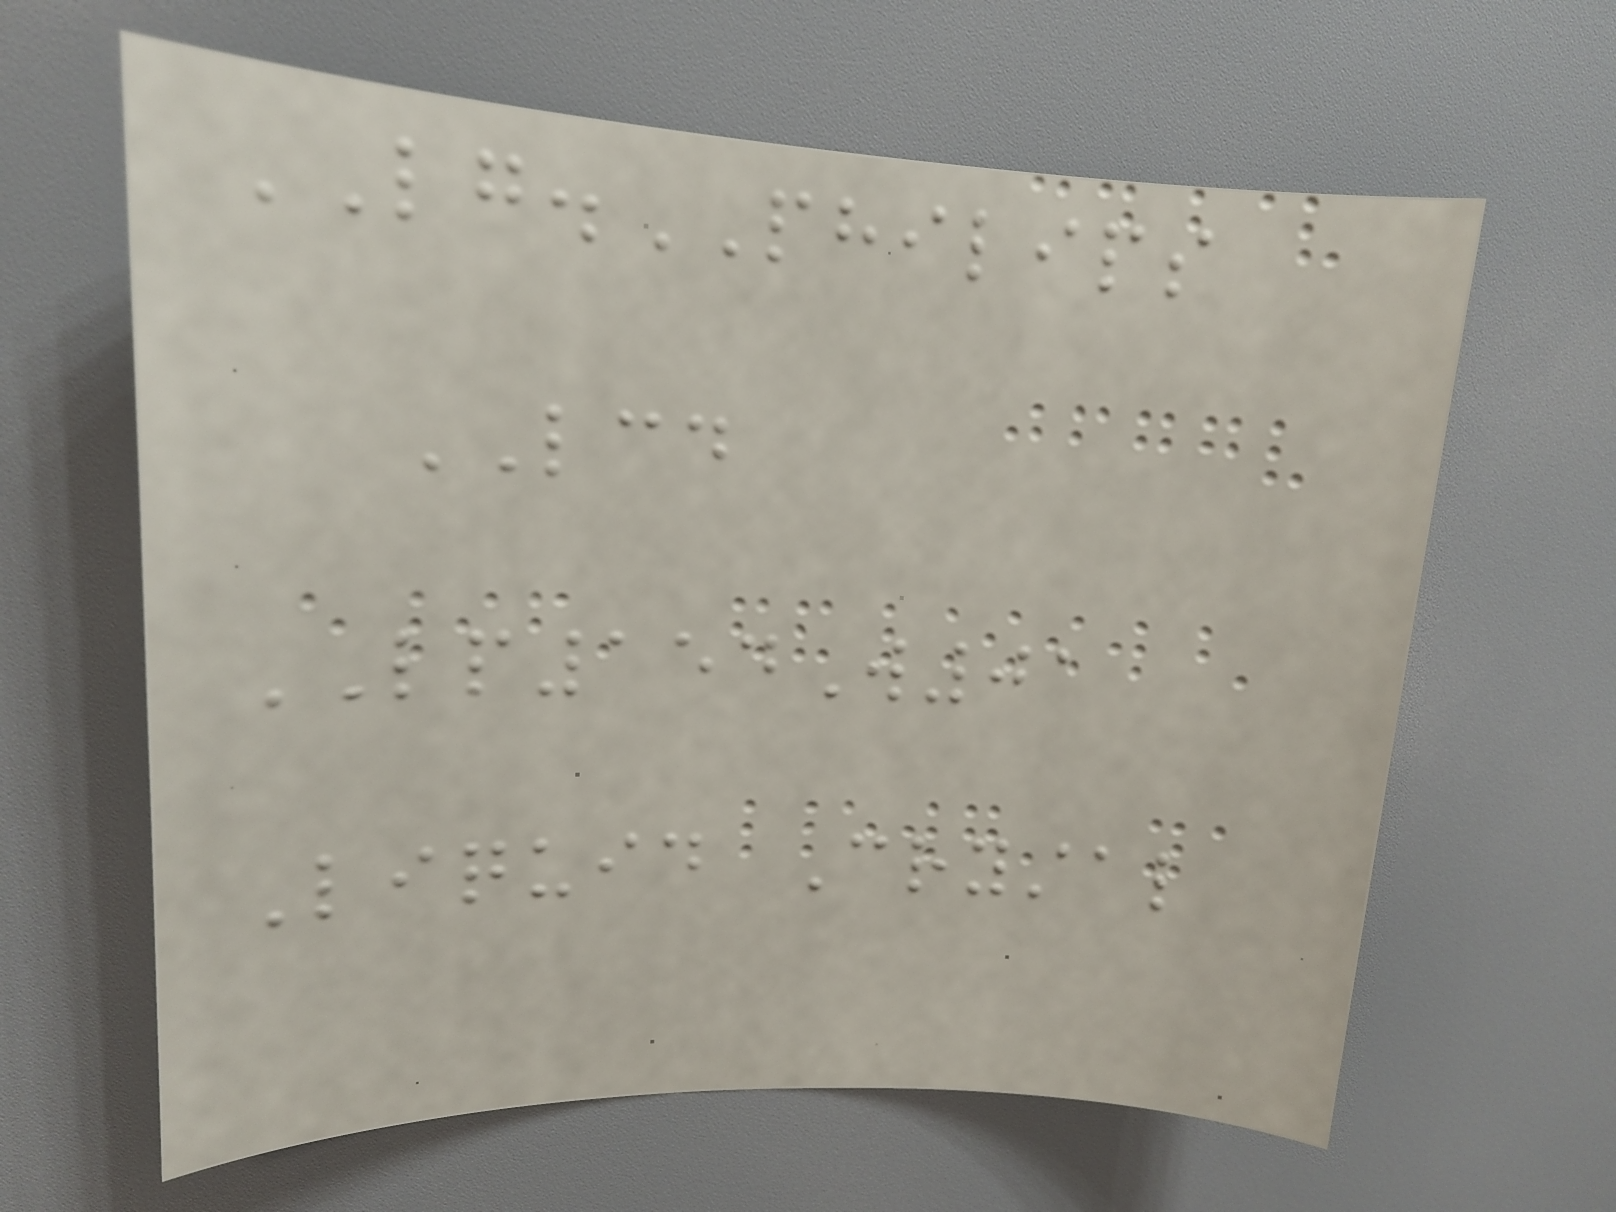LG.PHILIPS
LCD
LP154W01
Liquid Crystal
